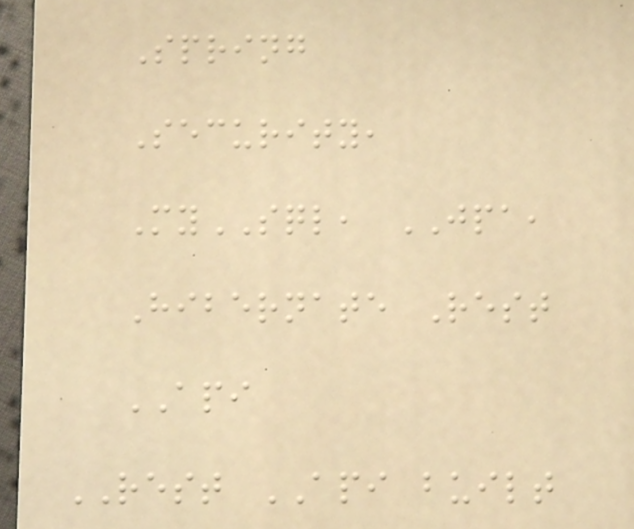Spring
Security,
MySQL, JPA,
Hibernate Rest
API
REST API built
